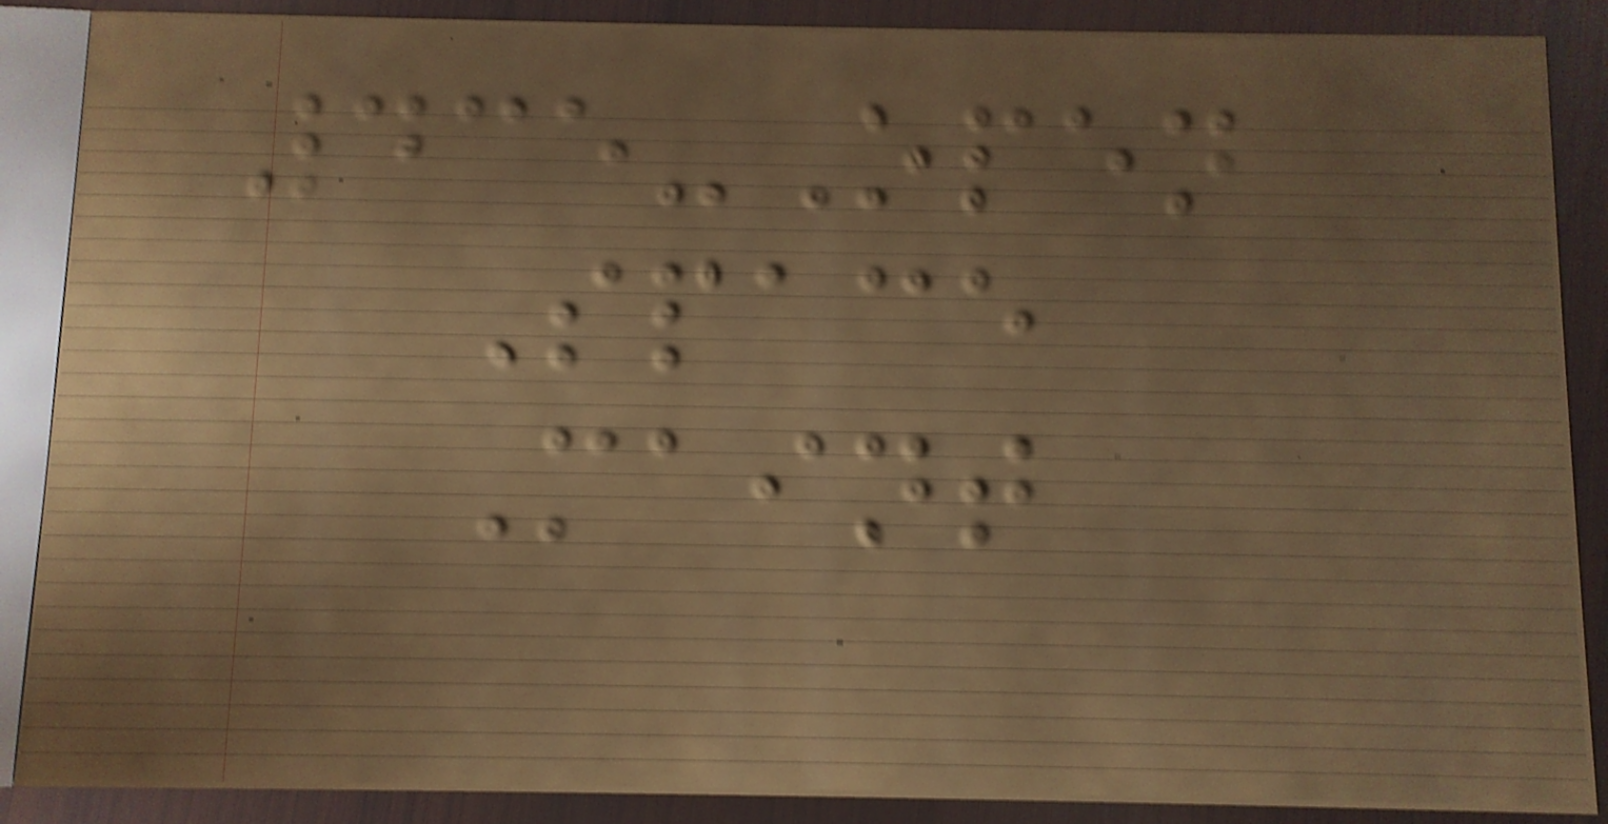435-Open
Space
Maint
